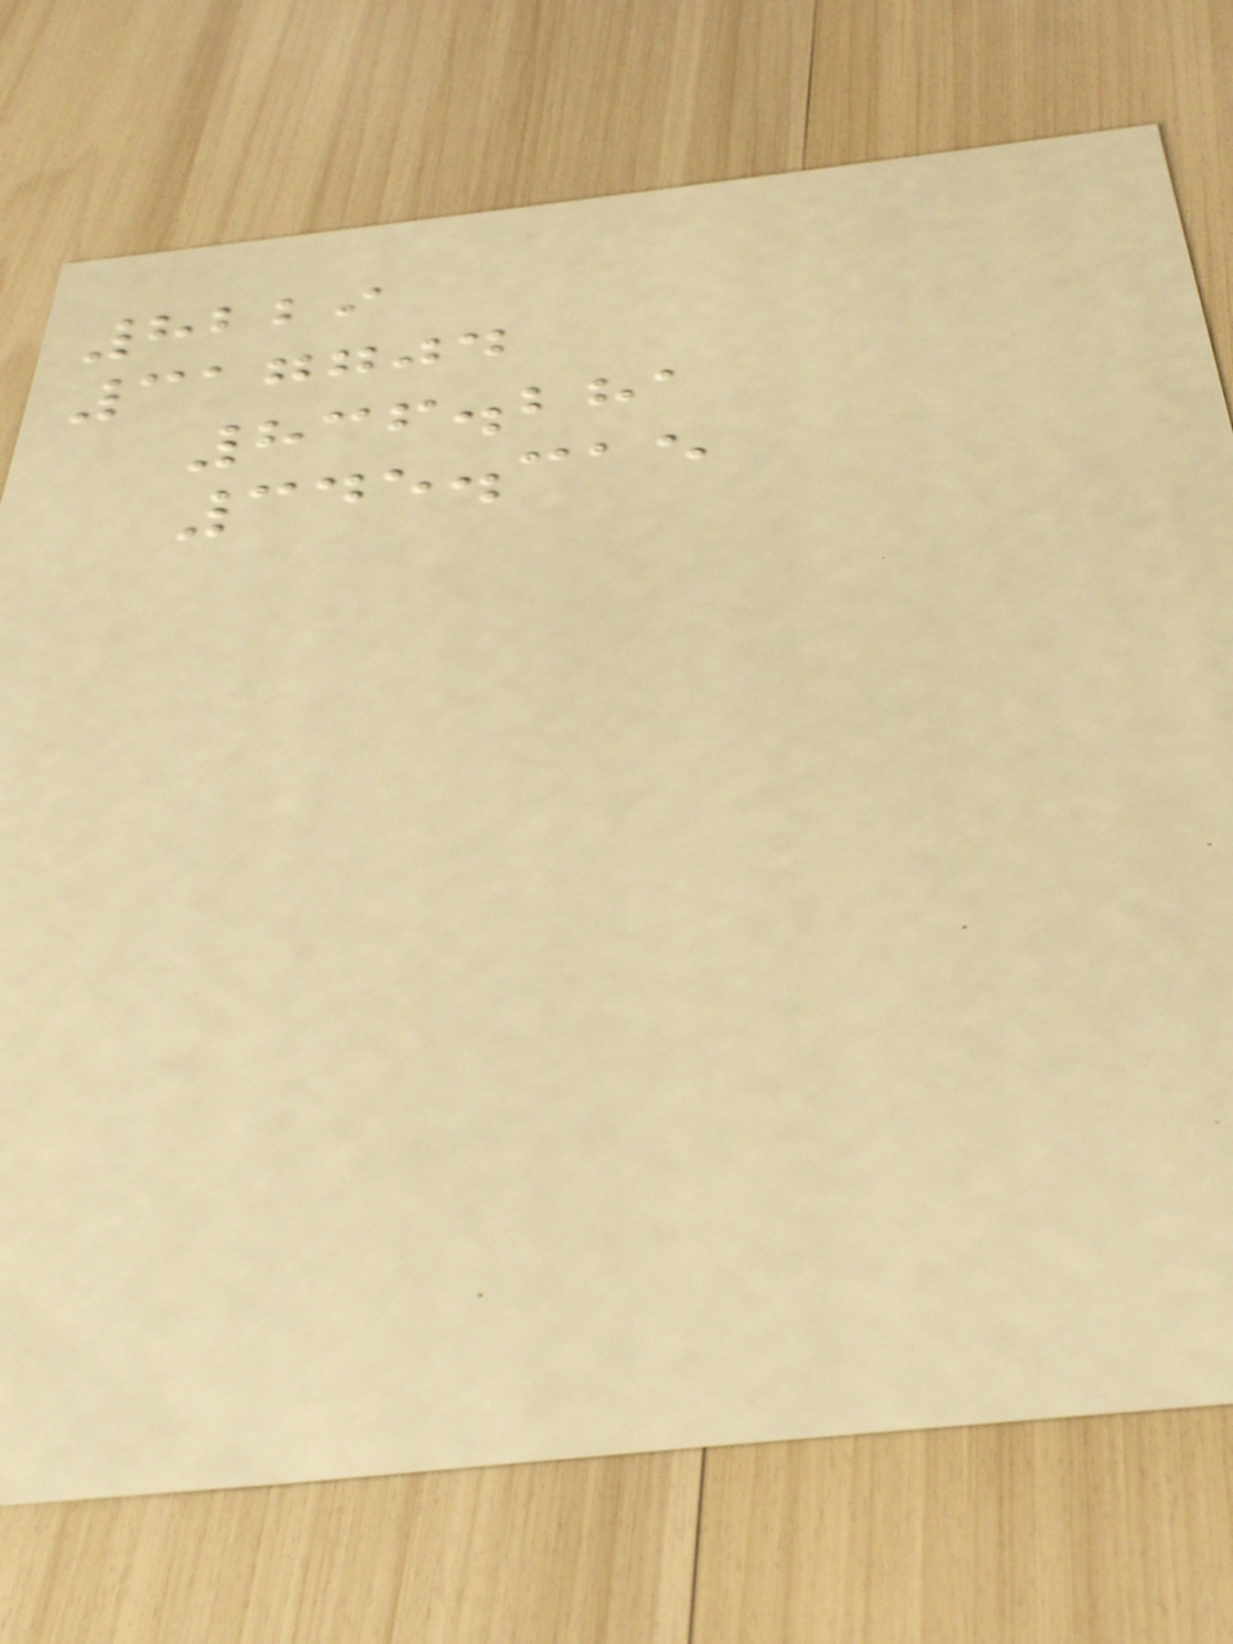8229
317704
836.281
345.315
